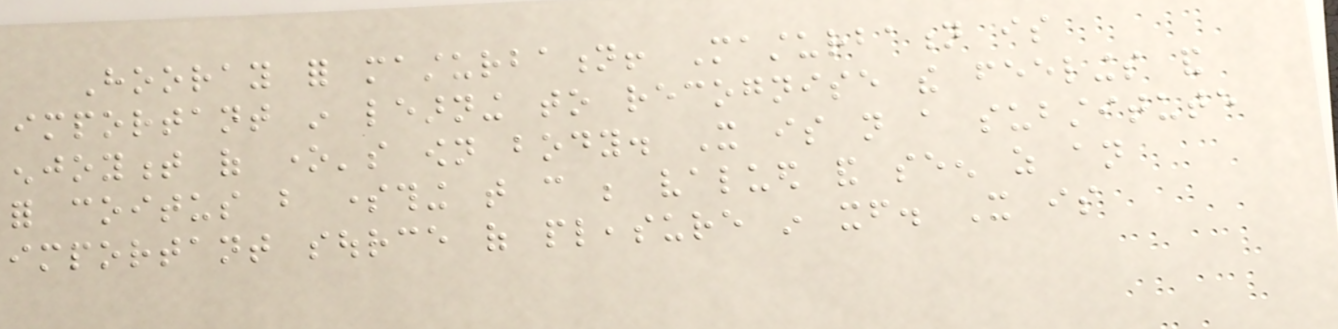Hooray for masturbation! Masturbation is
important in learning to recognise the feelings and
enjoyment of one's own body. It is not a substitute
for coitus but something that can be valued and seen as an
important source of pleasure in itself. It is
